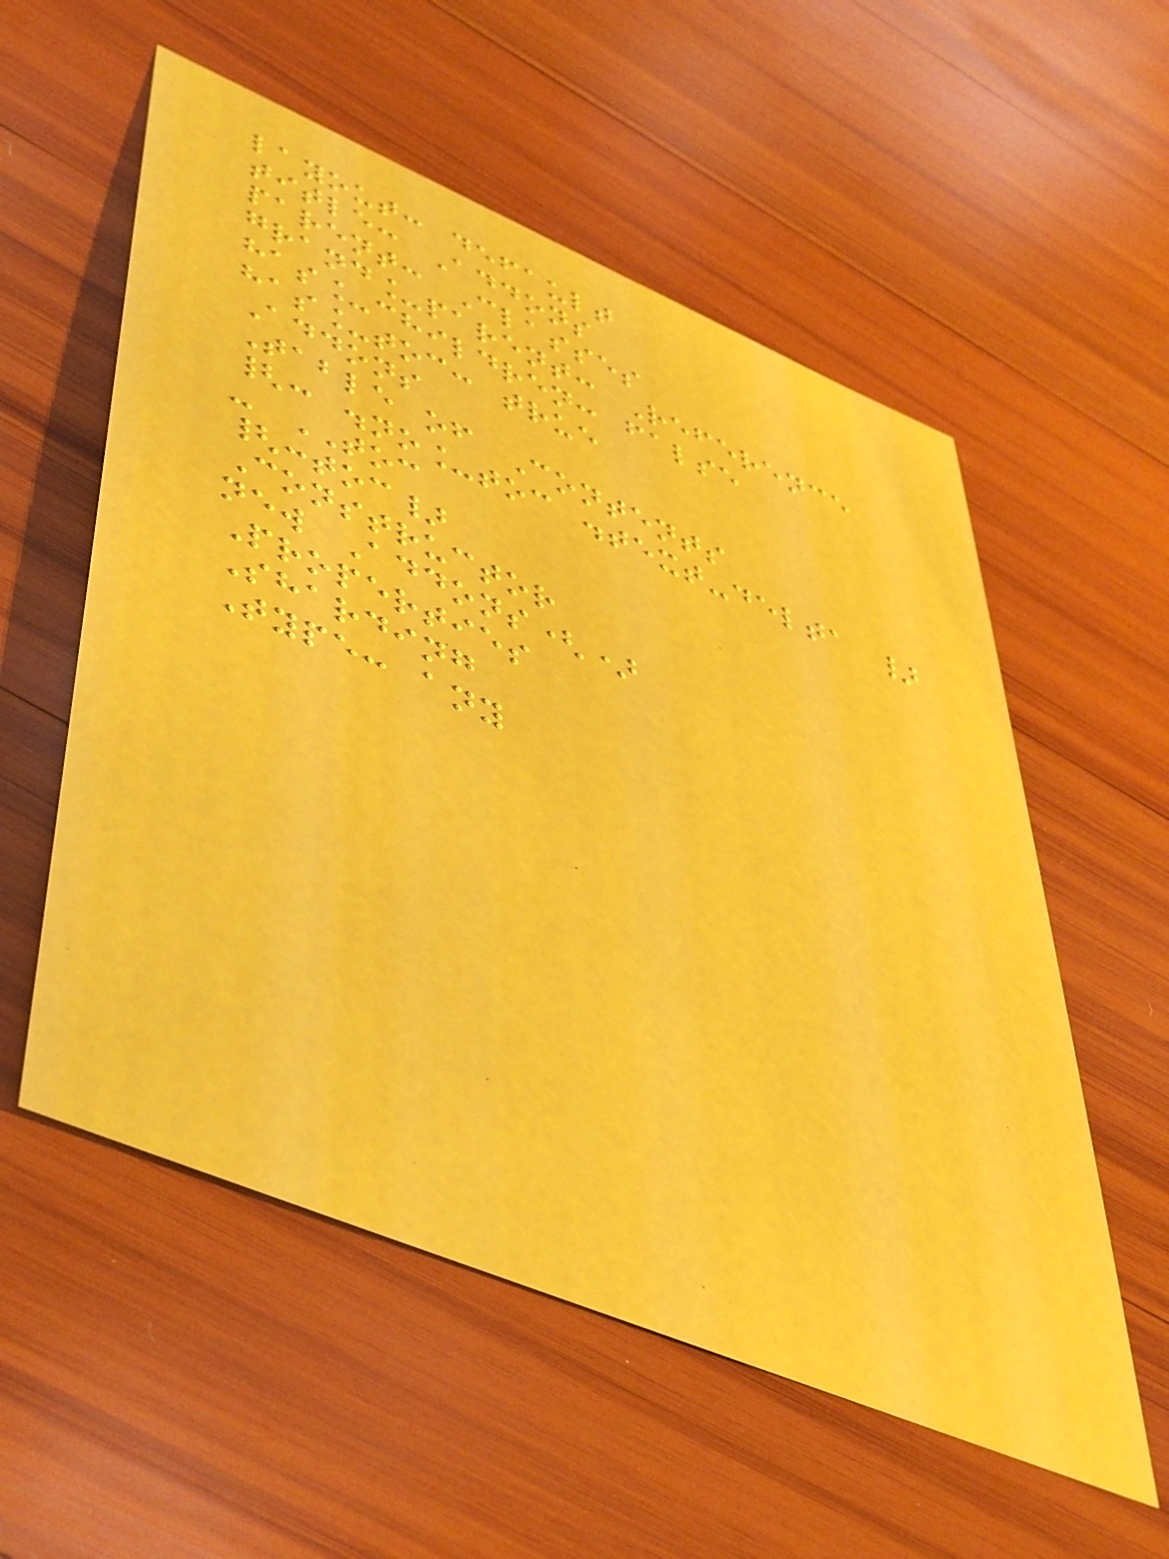layout: default
title: Addons
parent: Classes
grand_parent: Reference
has_children: false
has_toc: true
Addons
Table of Contents
{: .no_toc .text-delta }
- TOC
{:toc}
Constructor
new Addons()
Properties
Sharding
Type: any
